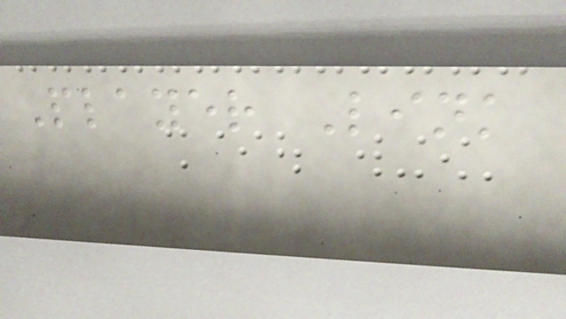Player Link
